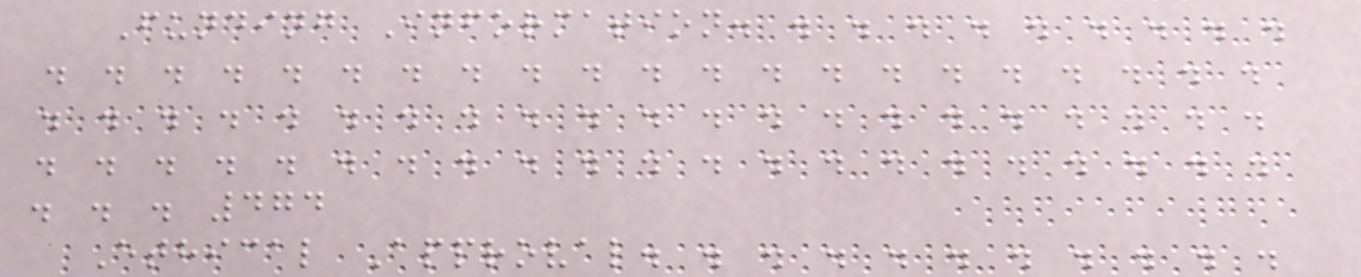Funding Information. . . . . . . . . .
. . . . . . . . . . . . . . . . . . . . .
. . . . . . . . . . . . . . . . . . . . .
. . . . . . . . . . . . . . . . . . . . .
. . . 474
Ethical Approval. . . . . . . . . . .
